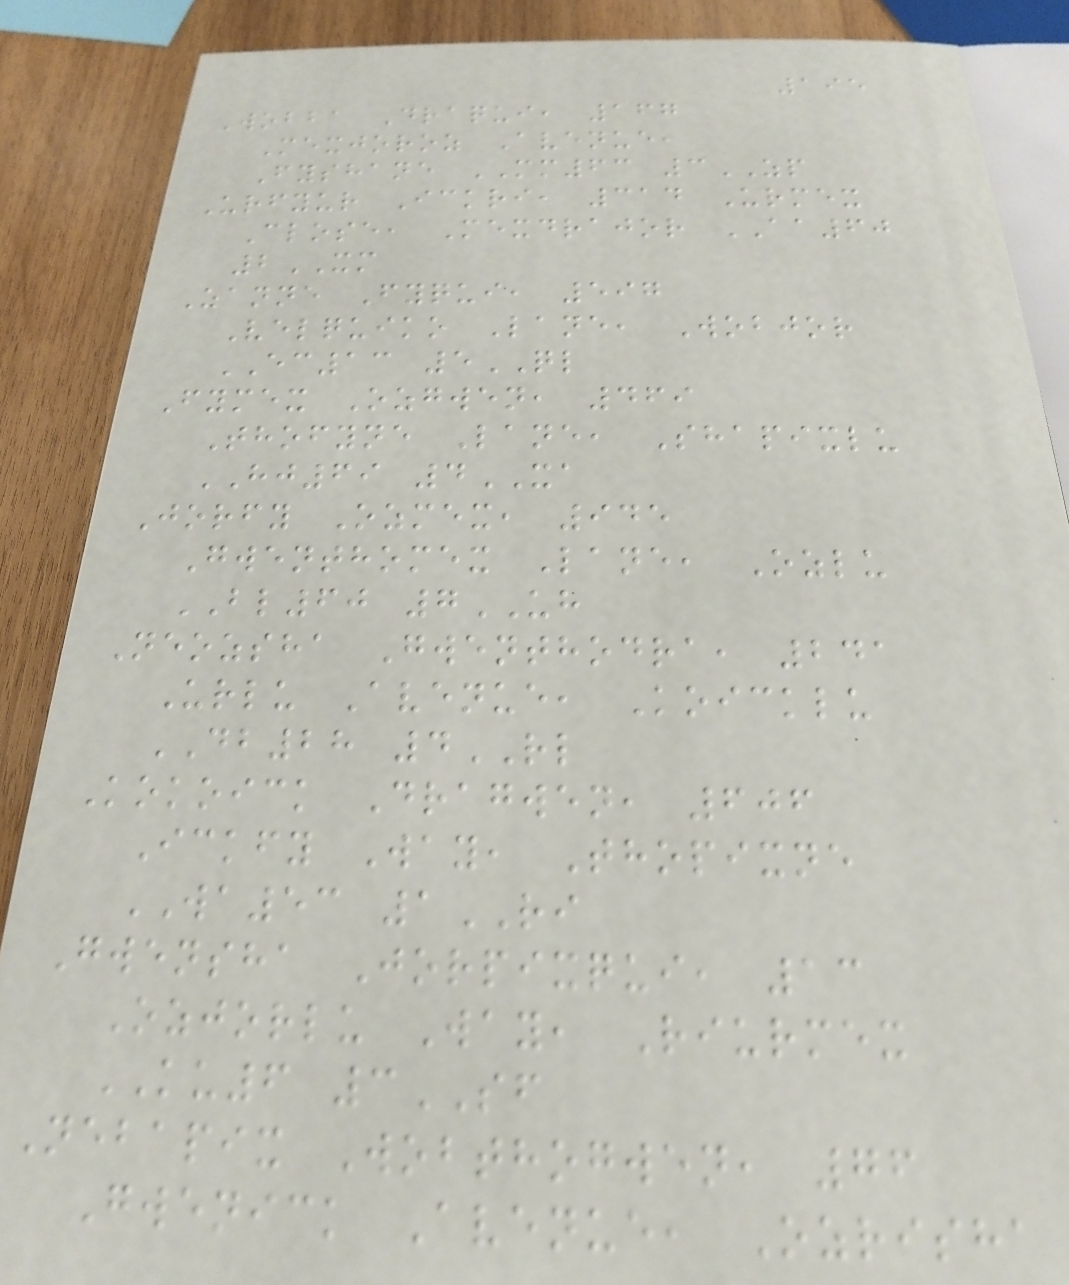195
Wobba Draqui, 167
Mexjoroz Avenue,
Fyshane MM63 3ZP
Urfyur Ickri, 314 Urmex
Close, Mexdrajor AA60
2XM
Zanne Fyqui, 597
Velquiko Lane, Wobjor
EC13 5QL
Fymex Ozgwen, 469
Thofyne Lane, Shapixlu
HJ69 4XA
Jorfy Ozmex, 945
Gwenthomex Lane, Ozlu
BL60 7UH
Neozsha Gwenthodra, 241
Urlu Avenue, Koicklu
DB28 4RL
Kokoick Dragwen, 606
Ickfy Way, Thopixne
WA53 1RI
Gwensha Jorpixqui, 13
Ozjorlu Way, Riurmex
KU6 3SF
Nebapix Wobthogwen, 76
Gwenick Avenue, Ozrisha
